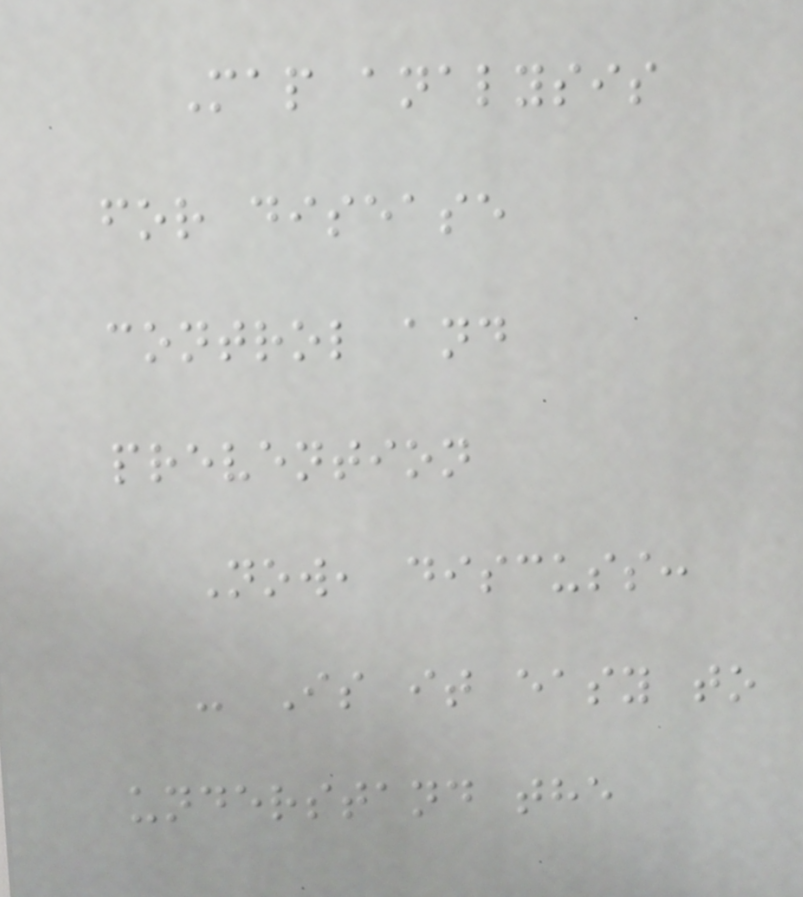Map analysis
for disease
control and
prevention
Now, discuss:
- Is it easy to
understand the
